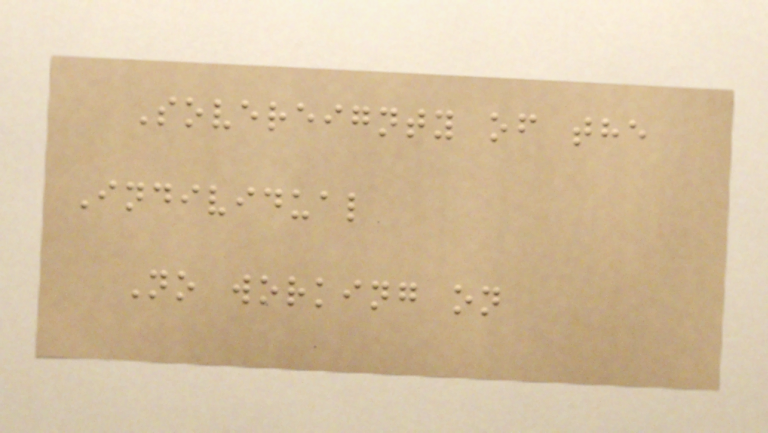Sovereignty of the
Individual
No working on
